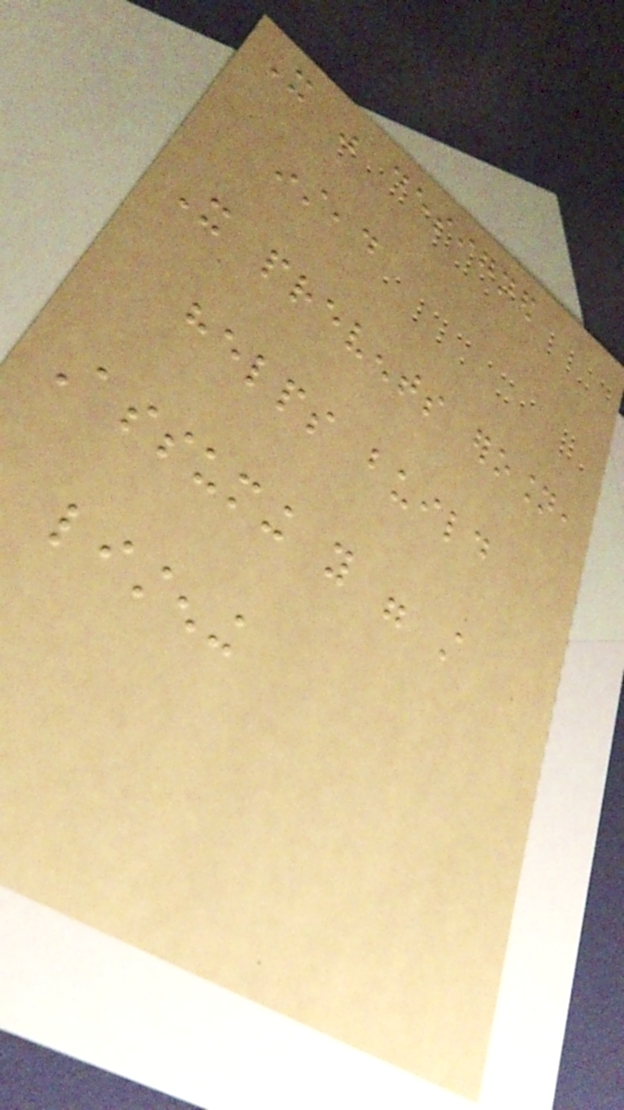It was designed
instead
It prevents erosion,
helps build
Assuming you were still
listening
